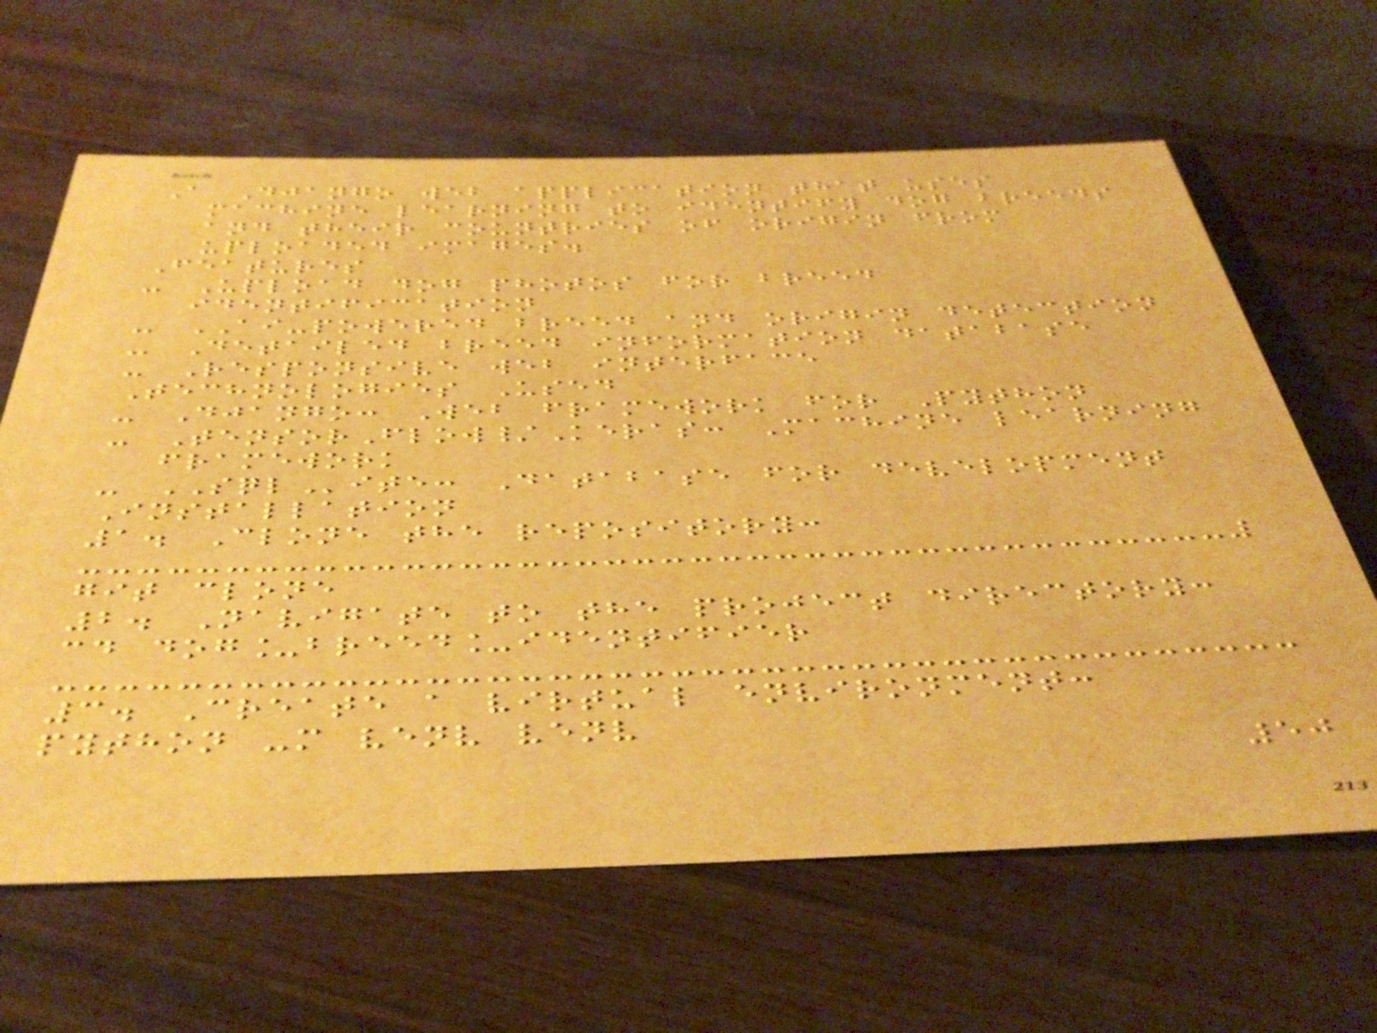A Django web application that uses
machine learning to identify dog breeds
and their countries of origin from
uploaded images.
Features
- Upload dog photos for breed
identification
- AI-powered breed and origin detection
- Detailed breed information database
- Responsive web interface
Technologies Used
- Django: Web framework for Python
- TensorFlow/Keras: Machine learning
framework
- SQLite: Database for development
Installation
1. Clone the repository:
git clone
2. Navigate to the project directory:
cd dog_breed_identifier
3. Create a virtual environment:
python -m venv venv
50
